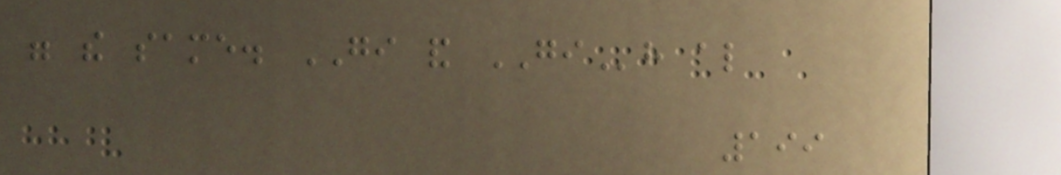were the same. GI and GIh also
199
